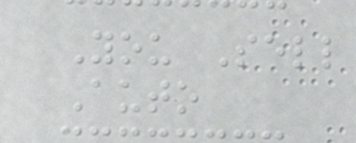You Sell
Auto
